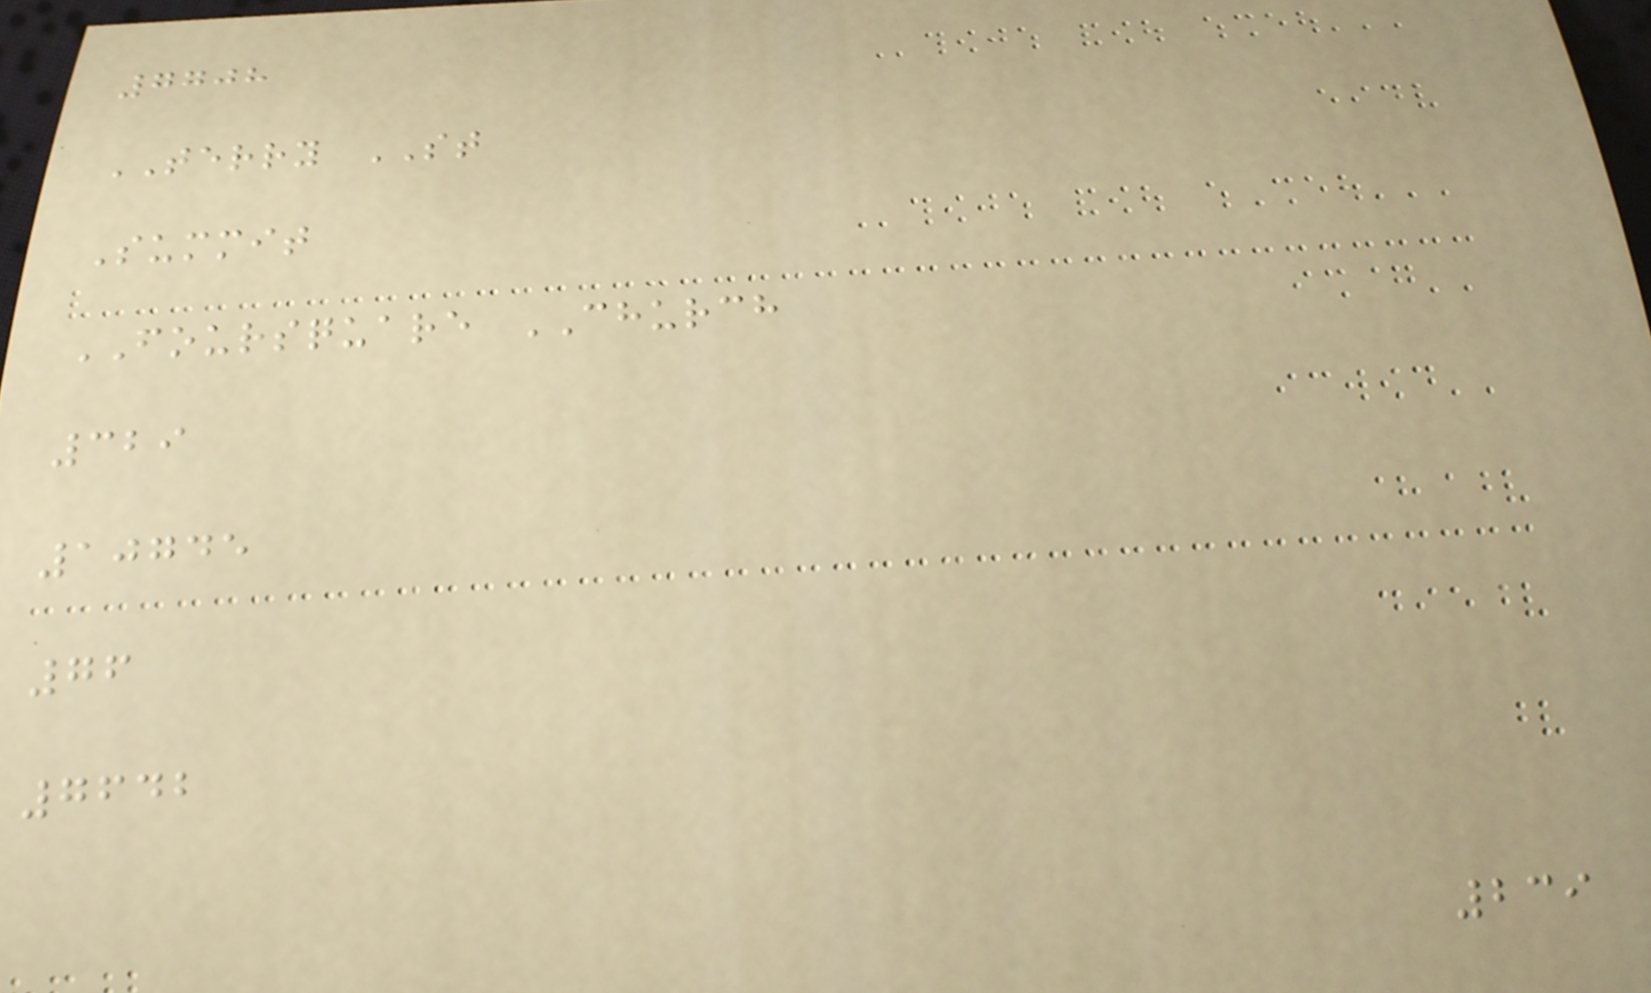7708
TERRY ST
Summit
FOURSQUARE CHURCH
329
10745
76
7642
239
